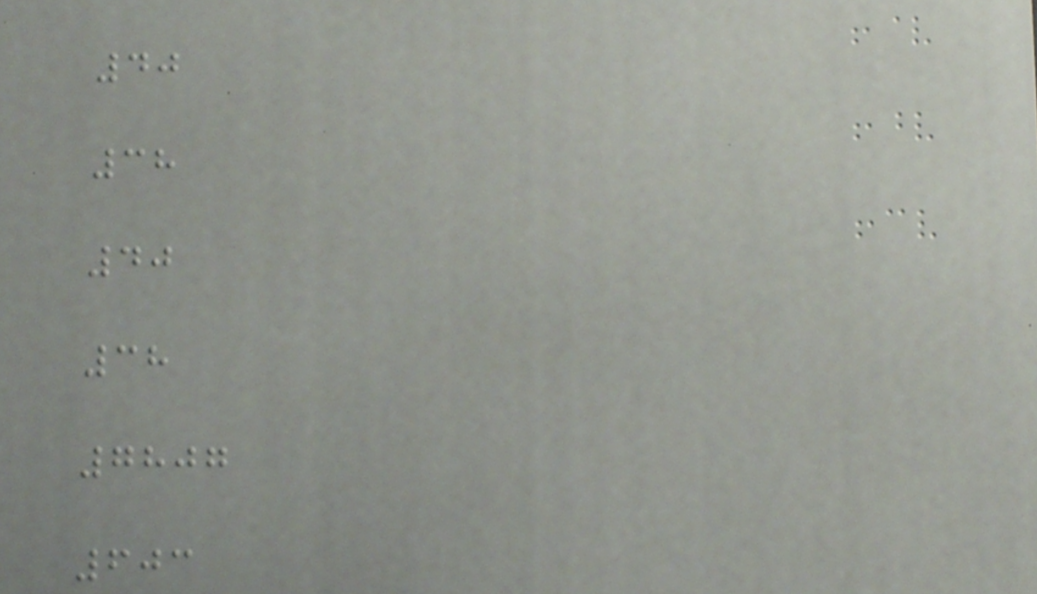40
38
40
38
7807
603
